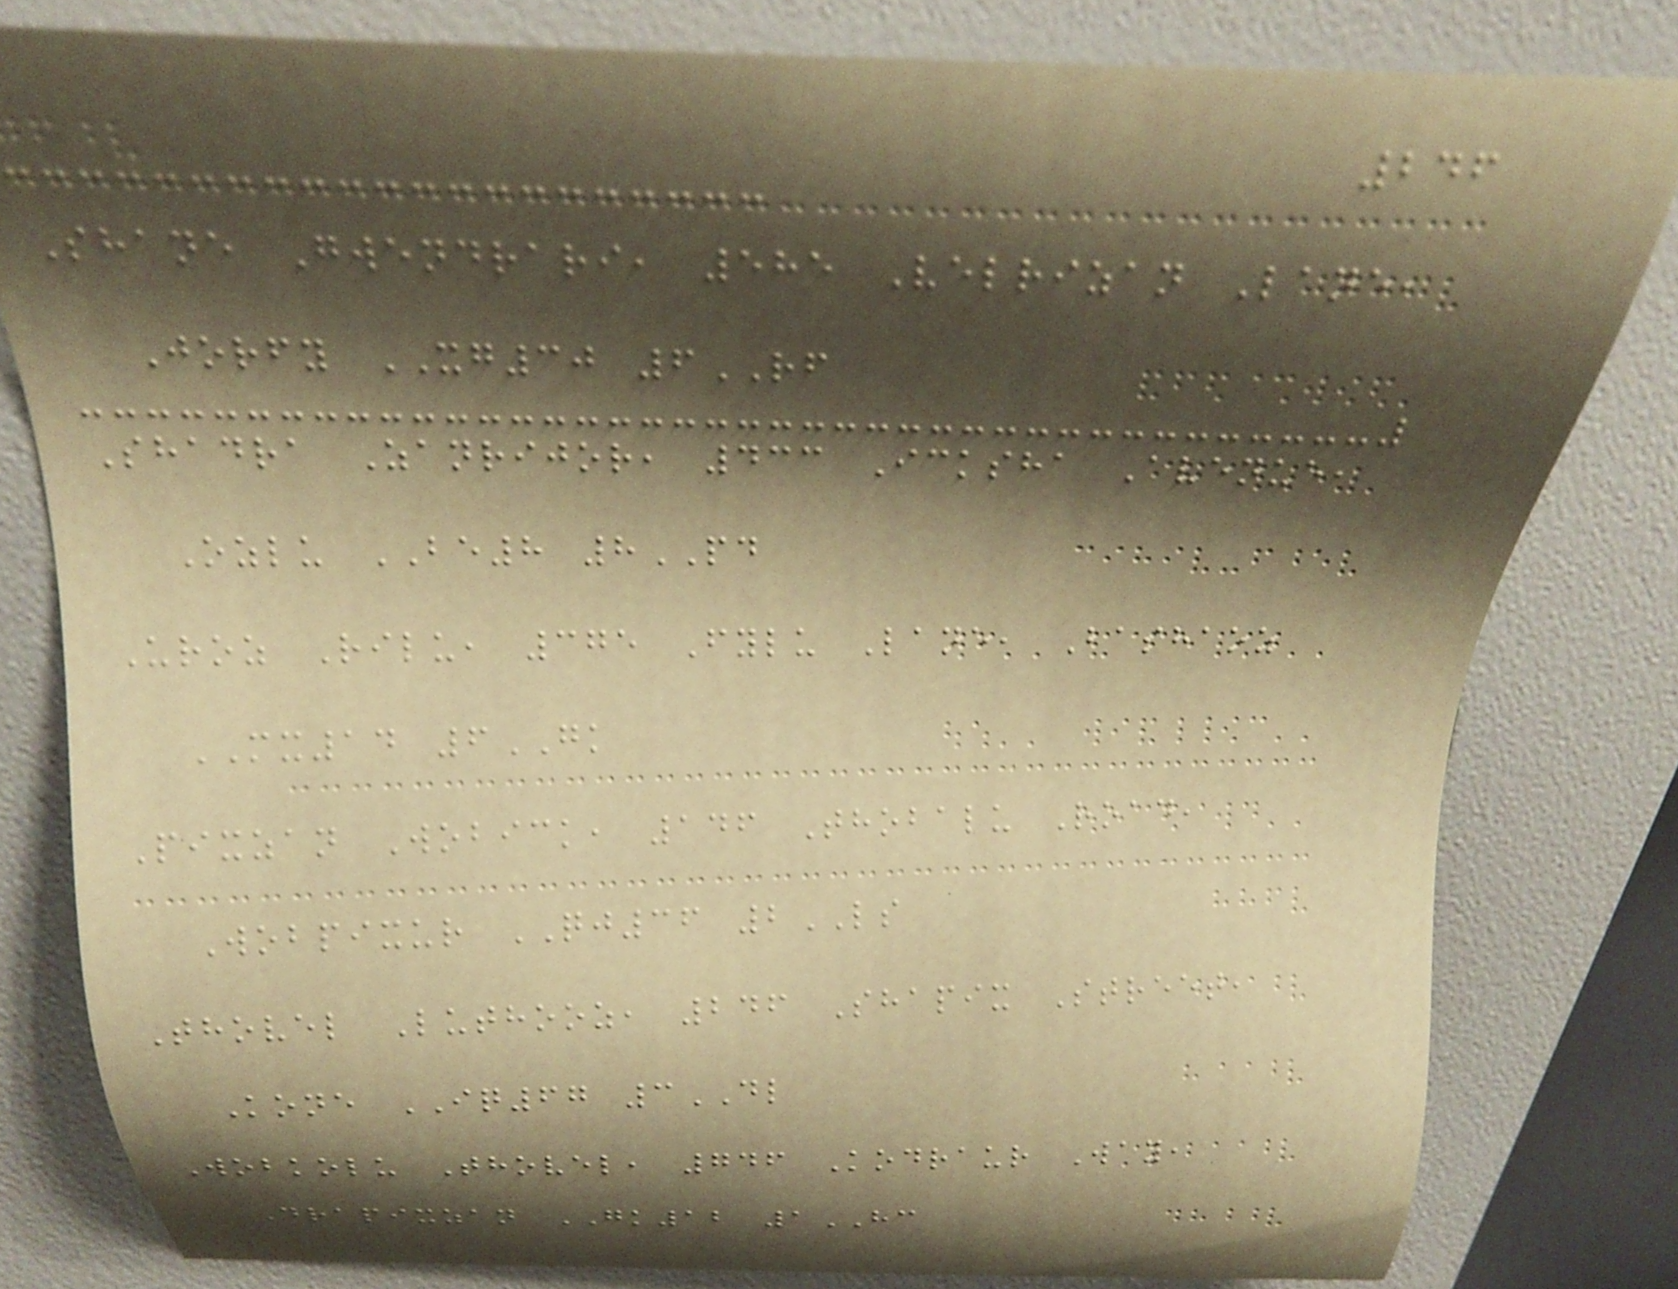246
Shane Gwendrari, 585 Velrizan Lane,
Jorfy XG30 6RF
Shadra Zanrijor, 433 Icksha Avenue,
Ozlu BE8 8PD
Uroz Rilu, 375 Fylu Lane, Bashaoz
MX14 6GK
Pixzan Wobick, 146 Thobalu Road,
Wobpixur QJ36 2LS
Thovel Luthooz, 246 Shapix Street,
Kone IQ67 3DL
Wobkolu Thovel, 746 Kodraur Way,
Drapixzan GK12 1HC
